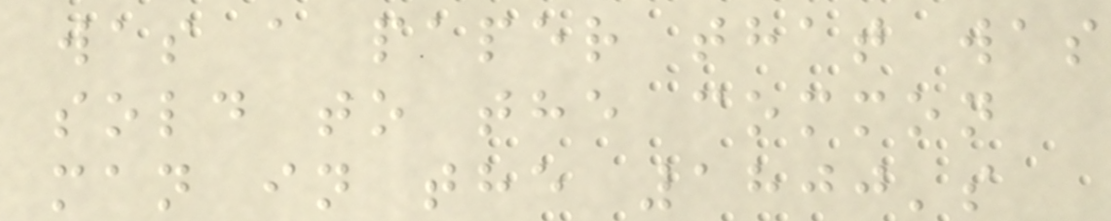was a paper that was
sold to the common
man in the 1800's
